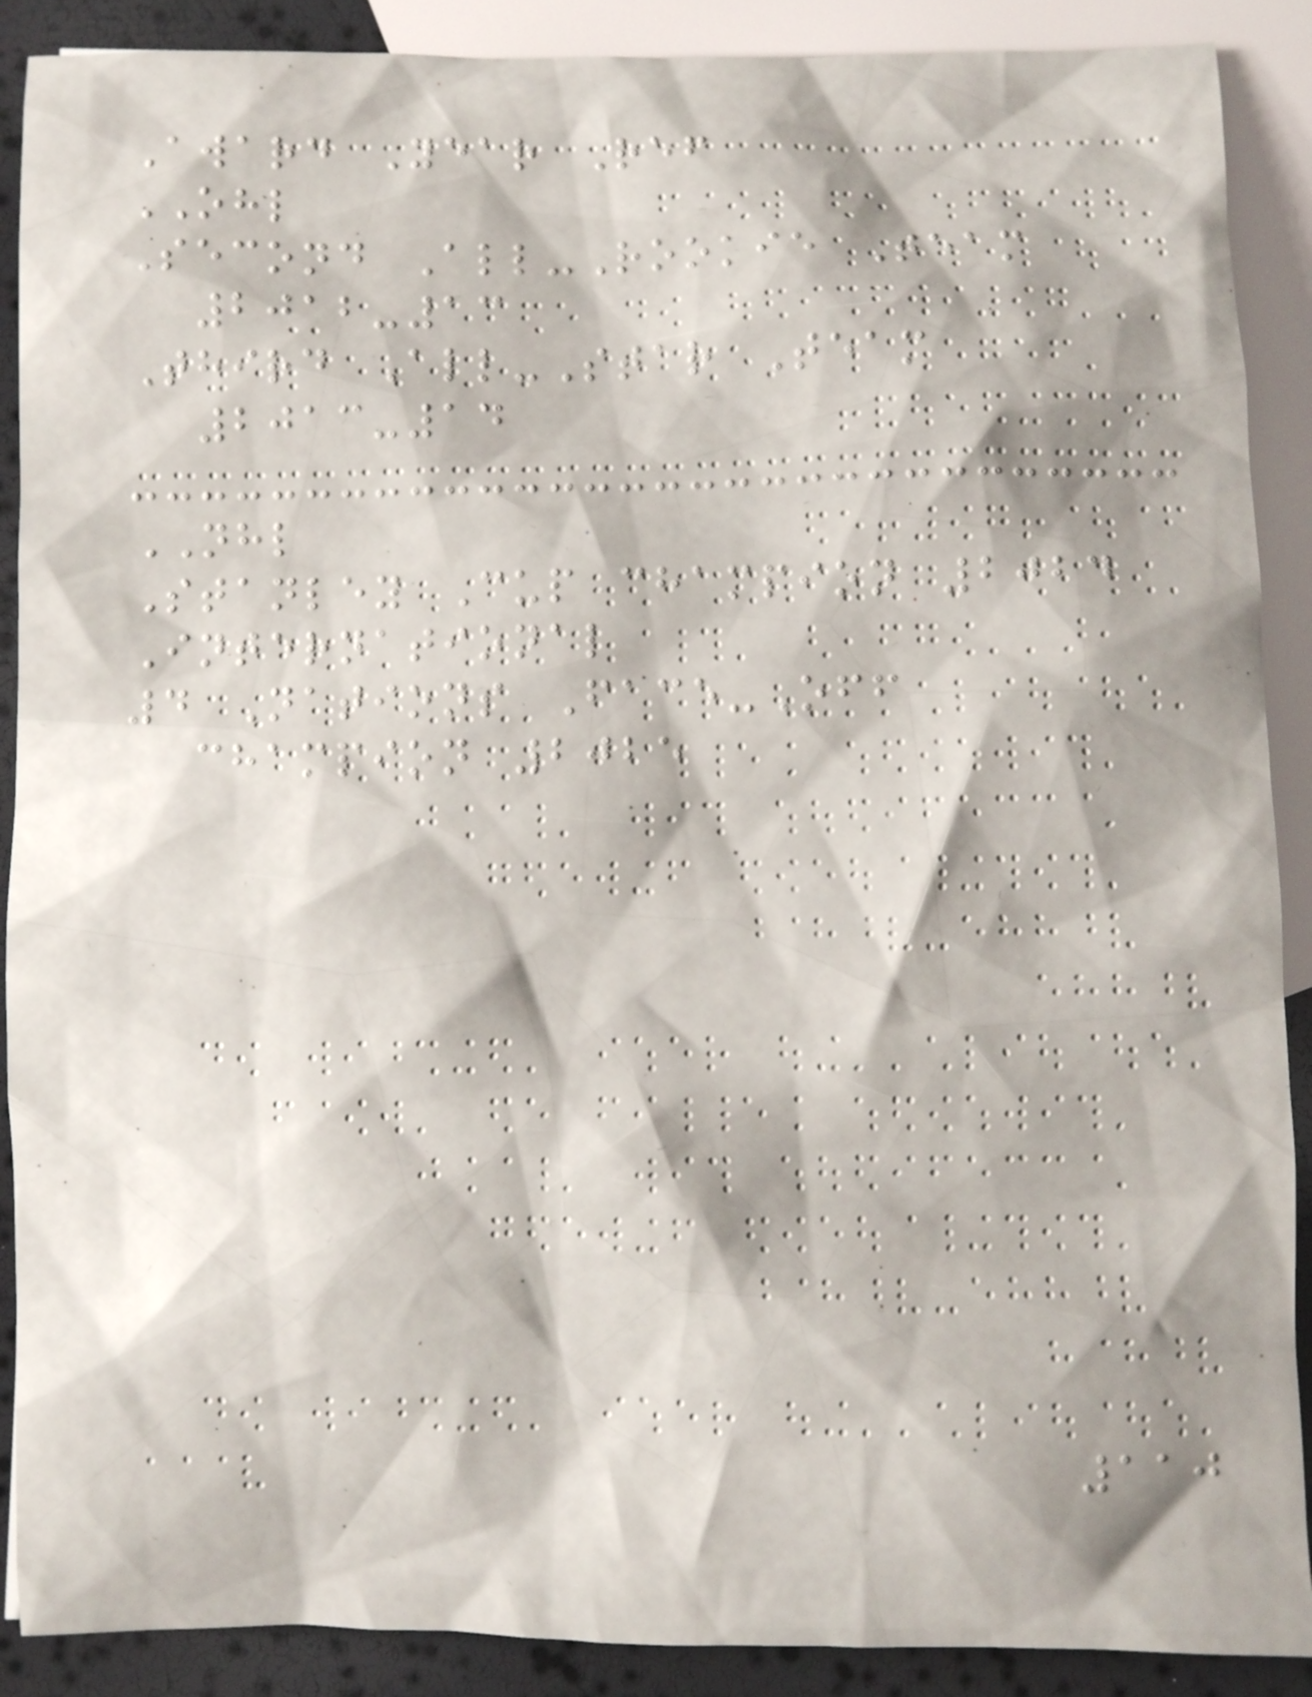Award Year Ref
OHL
Second All-Rookie Team
2012-13
Third All-Star Team
2013-14
NHL
Stanley Cup champion 2024
International
4 Nations Face-Off
champion 2025
110
